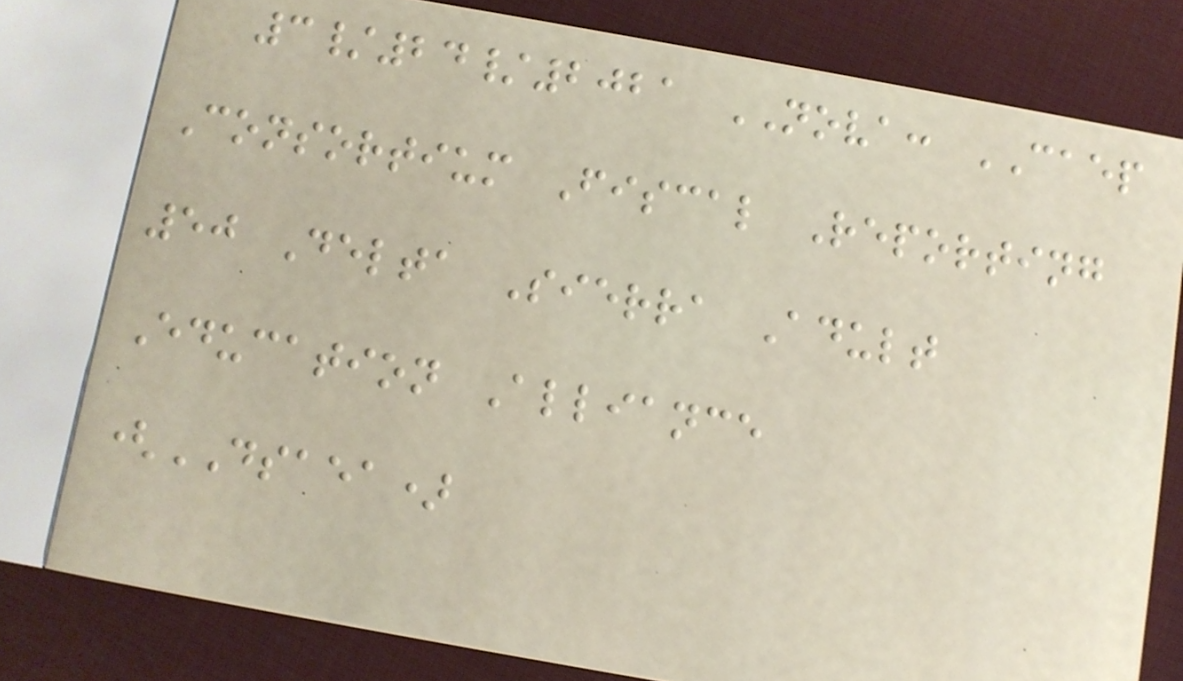3/24/2021 NOVA: CAEP
Consortium Fiscal Reporting
50 Delta Sierra Adult
Education Alliance
(DSAEA)
